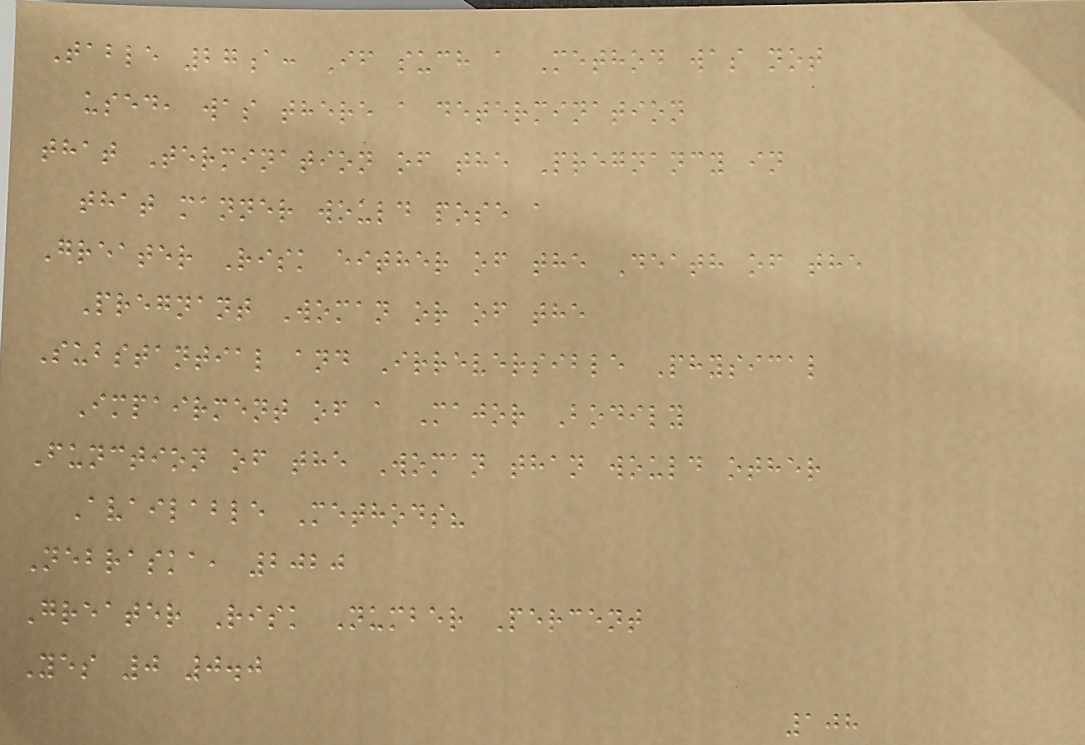Table 27a: If such a Method was not
used, was there a determination
that Termination of the Pregnancy in
that manner would pose a
Greater Risk either of the Death of the
Pregnant Woman or of the
Substantial and Irreversible Physical
Impairment of a Major Bodily
Function of the Woman than would other
Available Methods?
Nebraska, 2020
Greater Risk Number Percent
Yes 0 0.0
108
